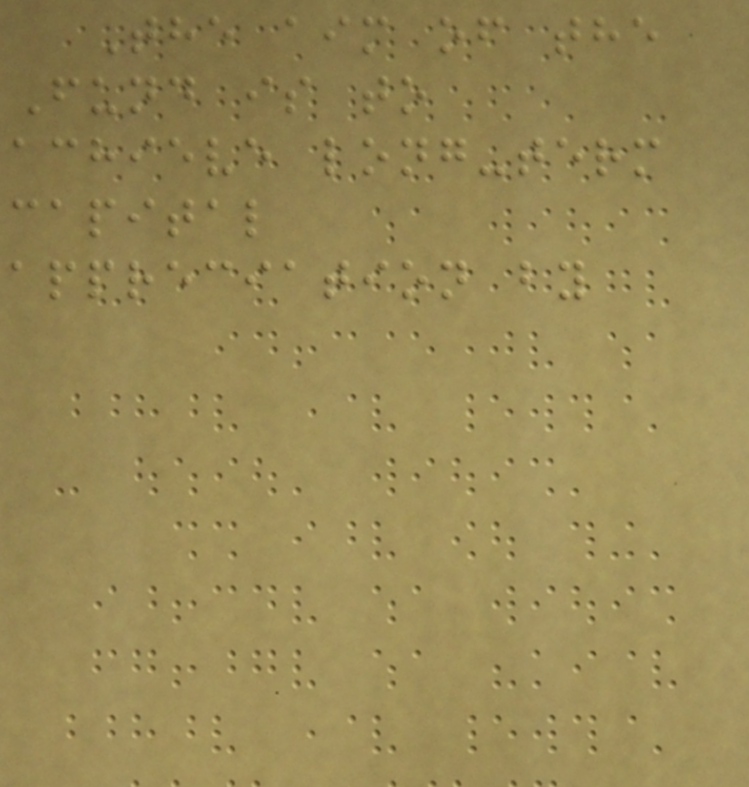The aim of the
Fund is to
achieve long-term
capital
appreciation by
